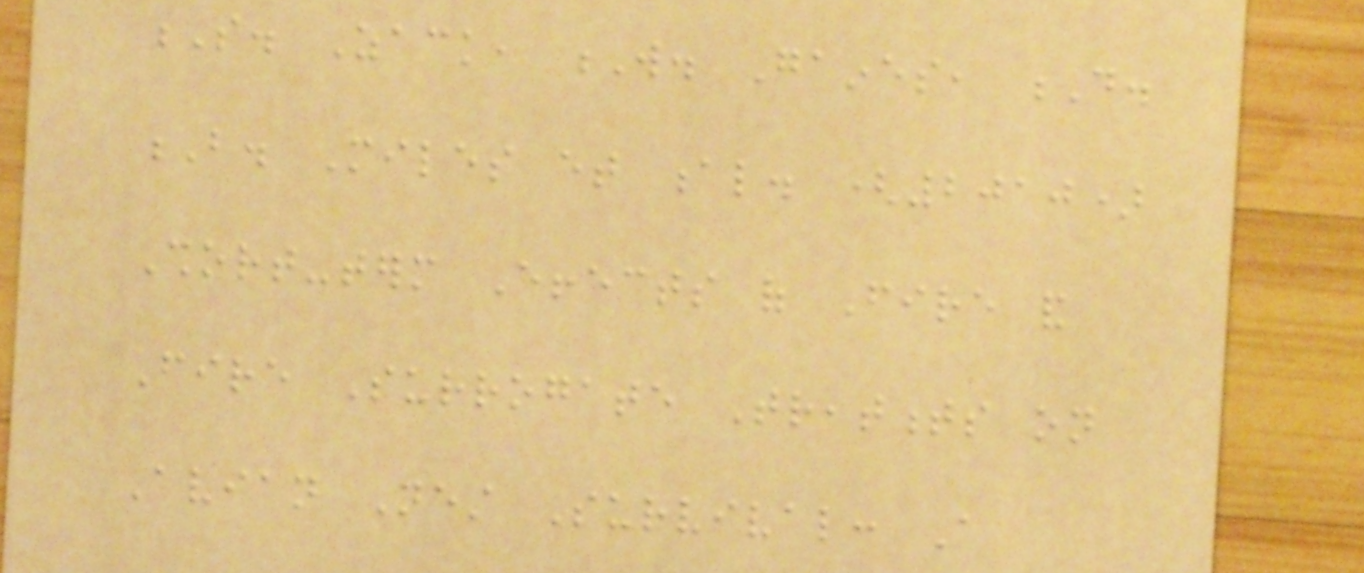S. Zack, W. Gaines, D.
B. Miles et al. (2010)
Short-term Effects of Fire and
Fire Surrogate Treatments on
Avian Nest Survival: A
